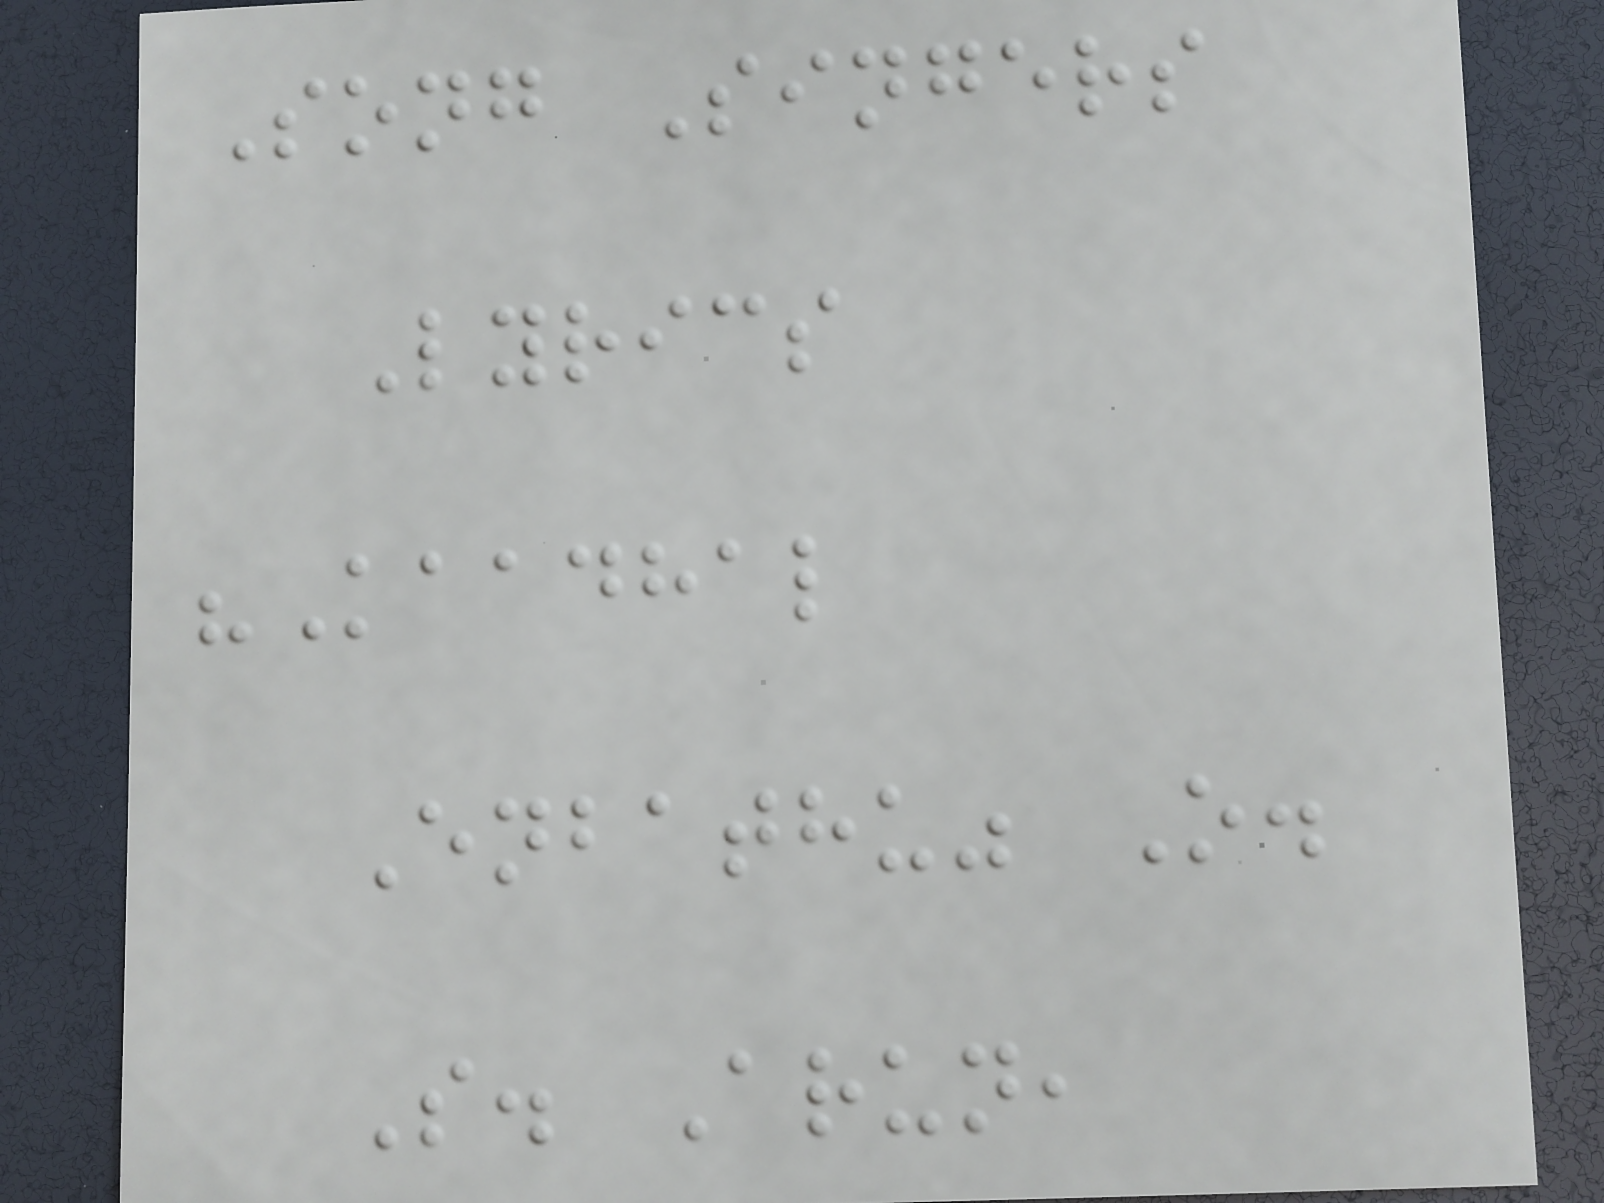Song Singers
Lyrics
"Kaadhal
Enbathu" O.
S. Arun,
